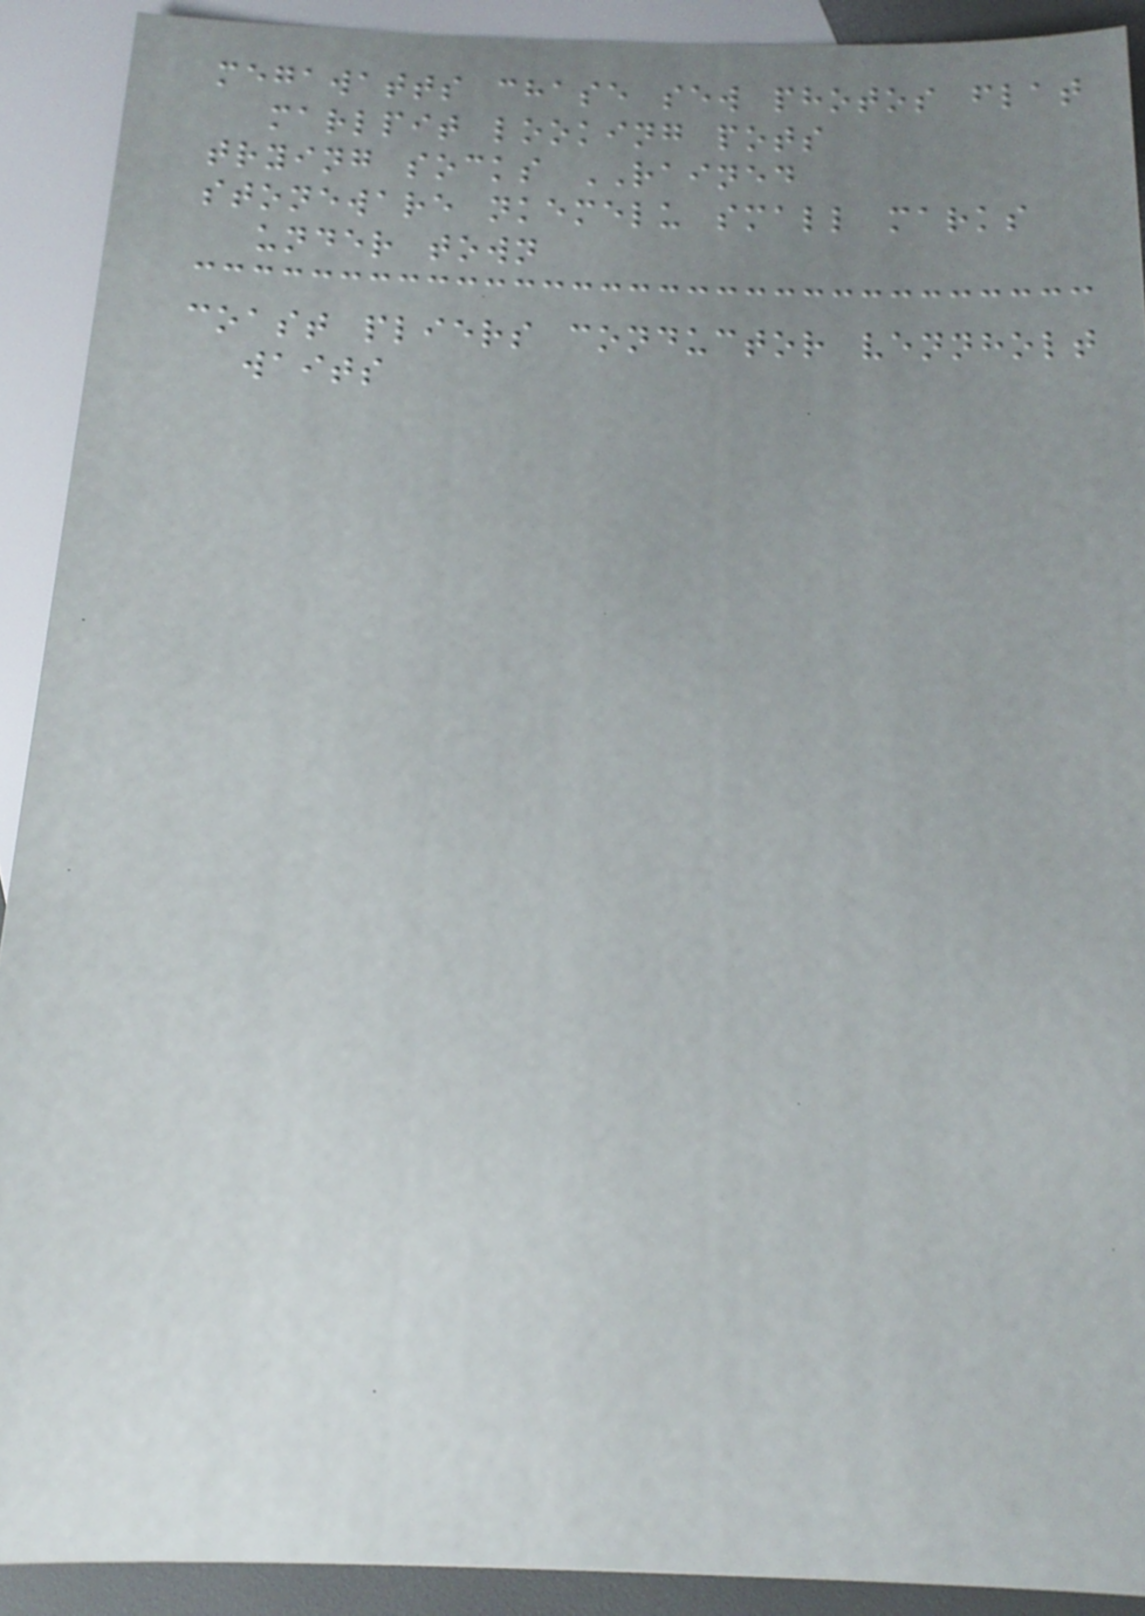megawatts chase sew photos flat
marlpit looking pots
trying socks RAINED
stoneware nkemelu small marks
under town
coast pliers conductor vennholt
waits
